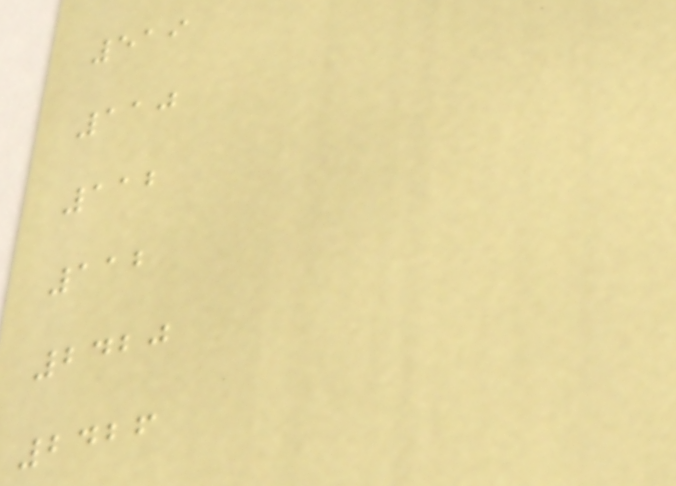519
110
112
112
2420
2426
